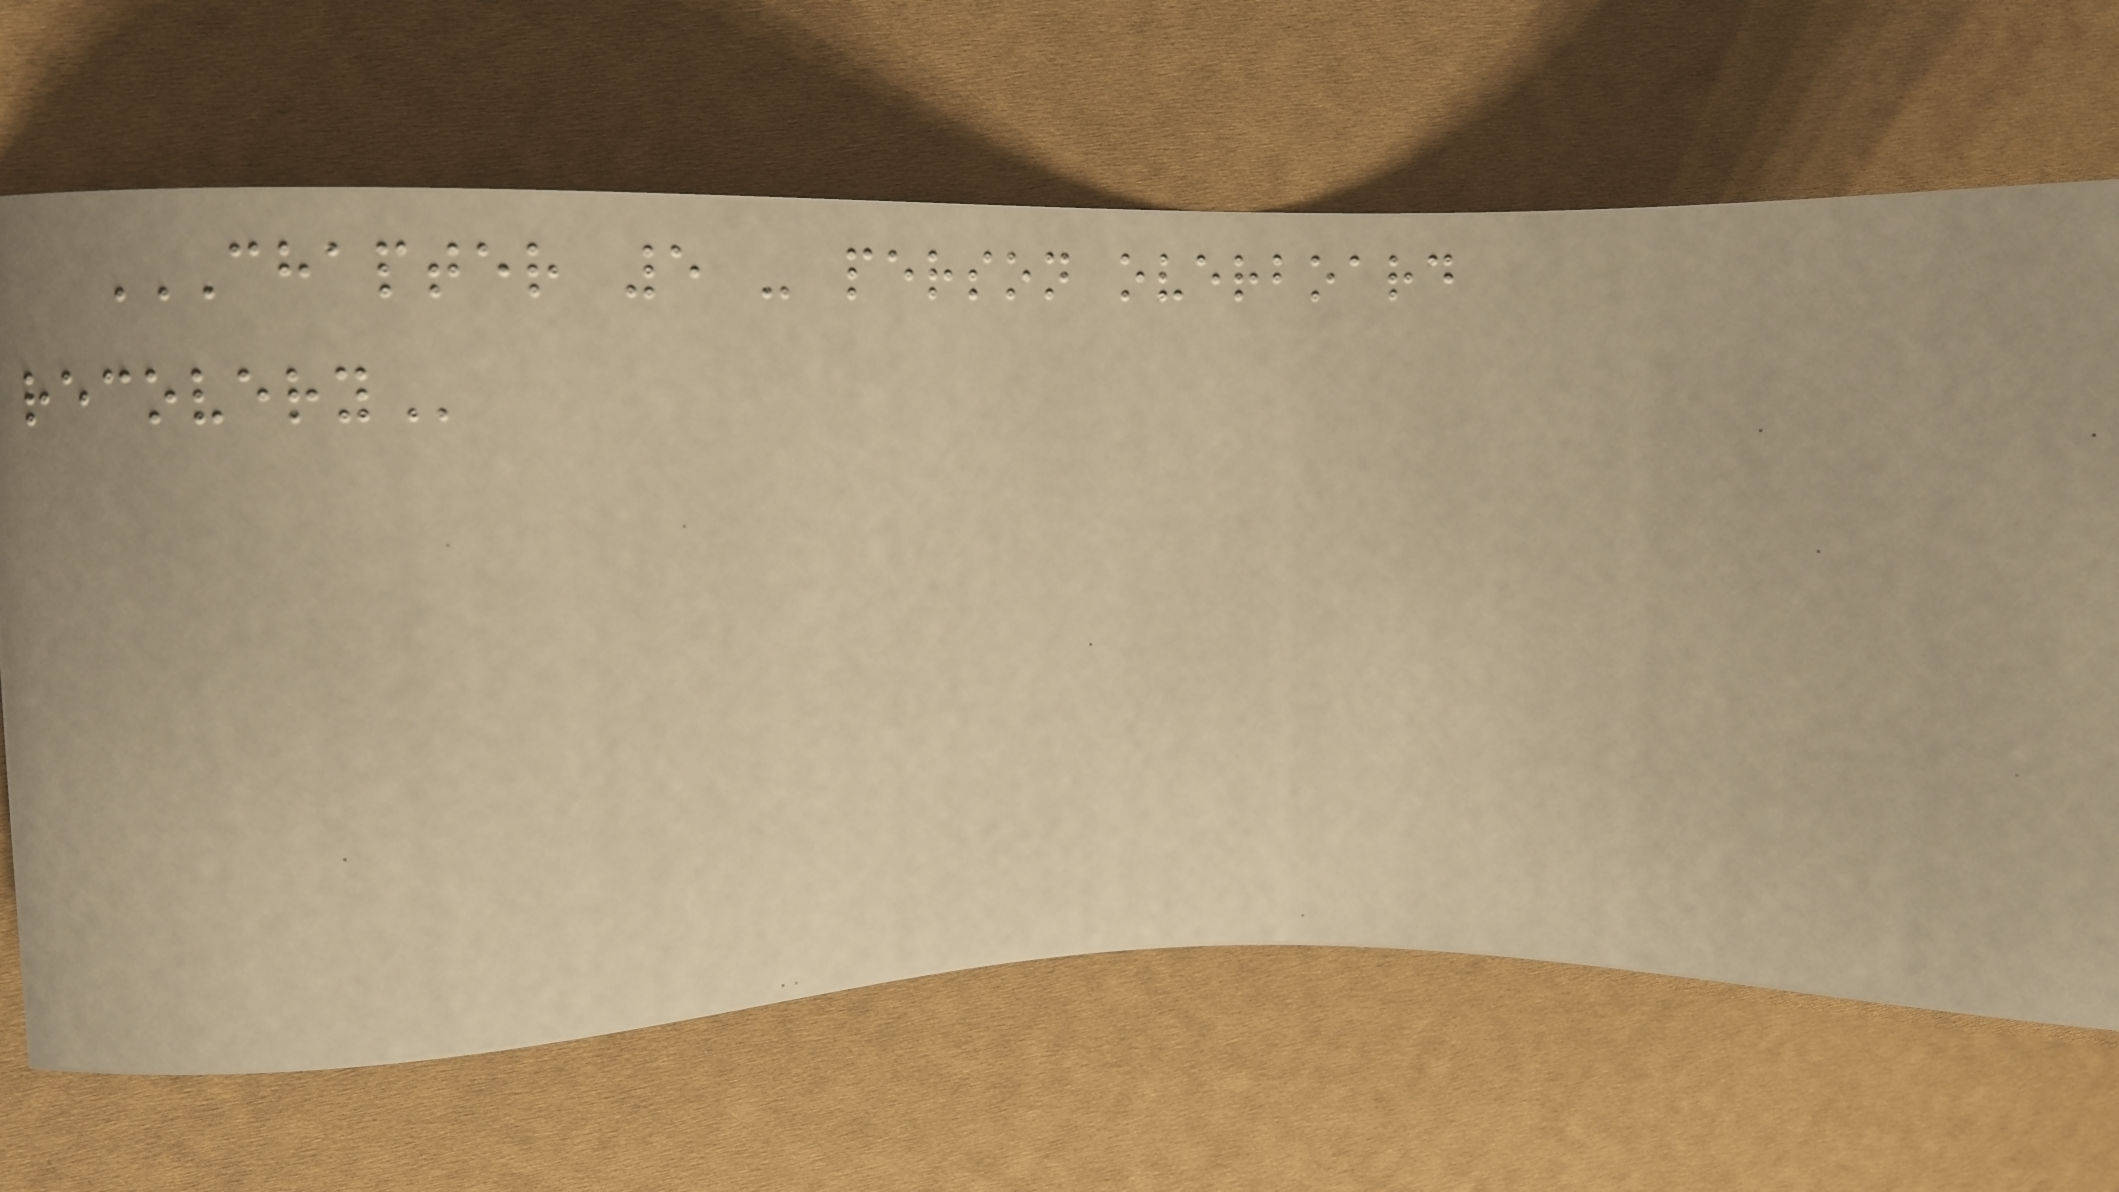CHAPTER 5 - PERSON OVERBOARD
RECOVERY
